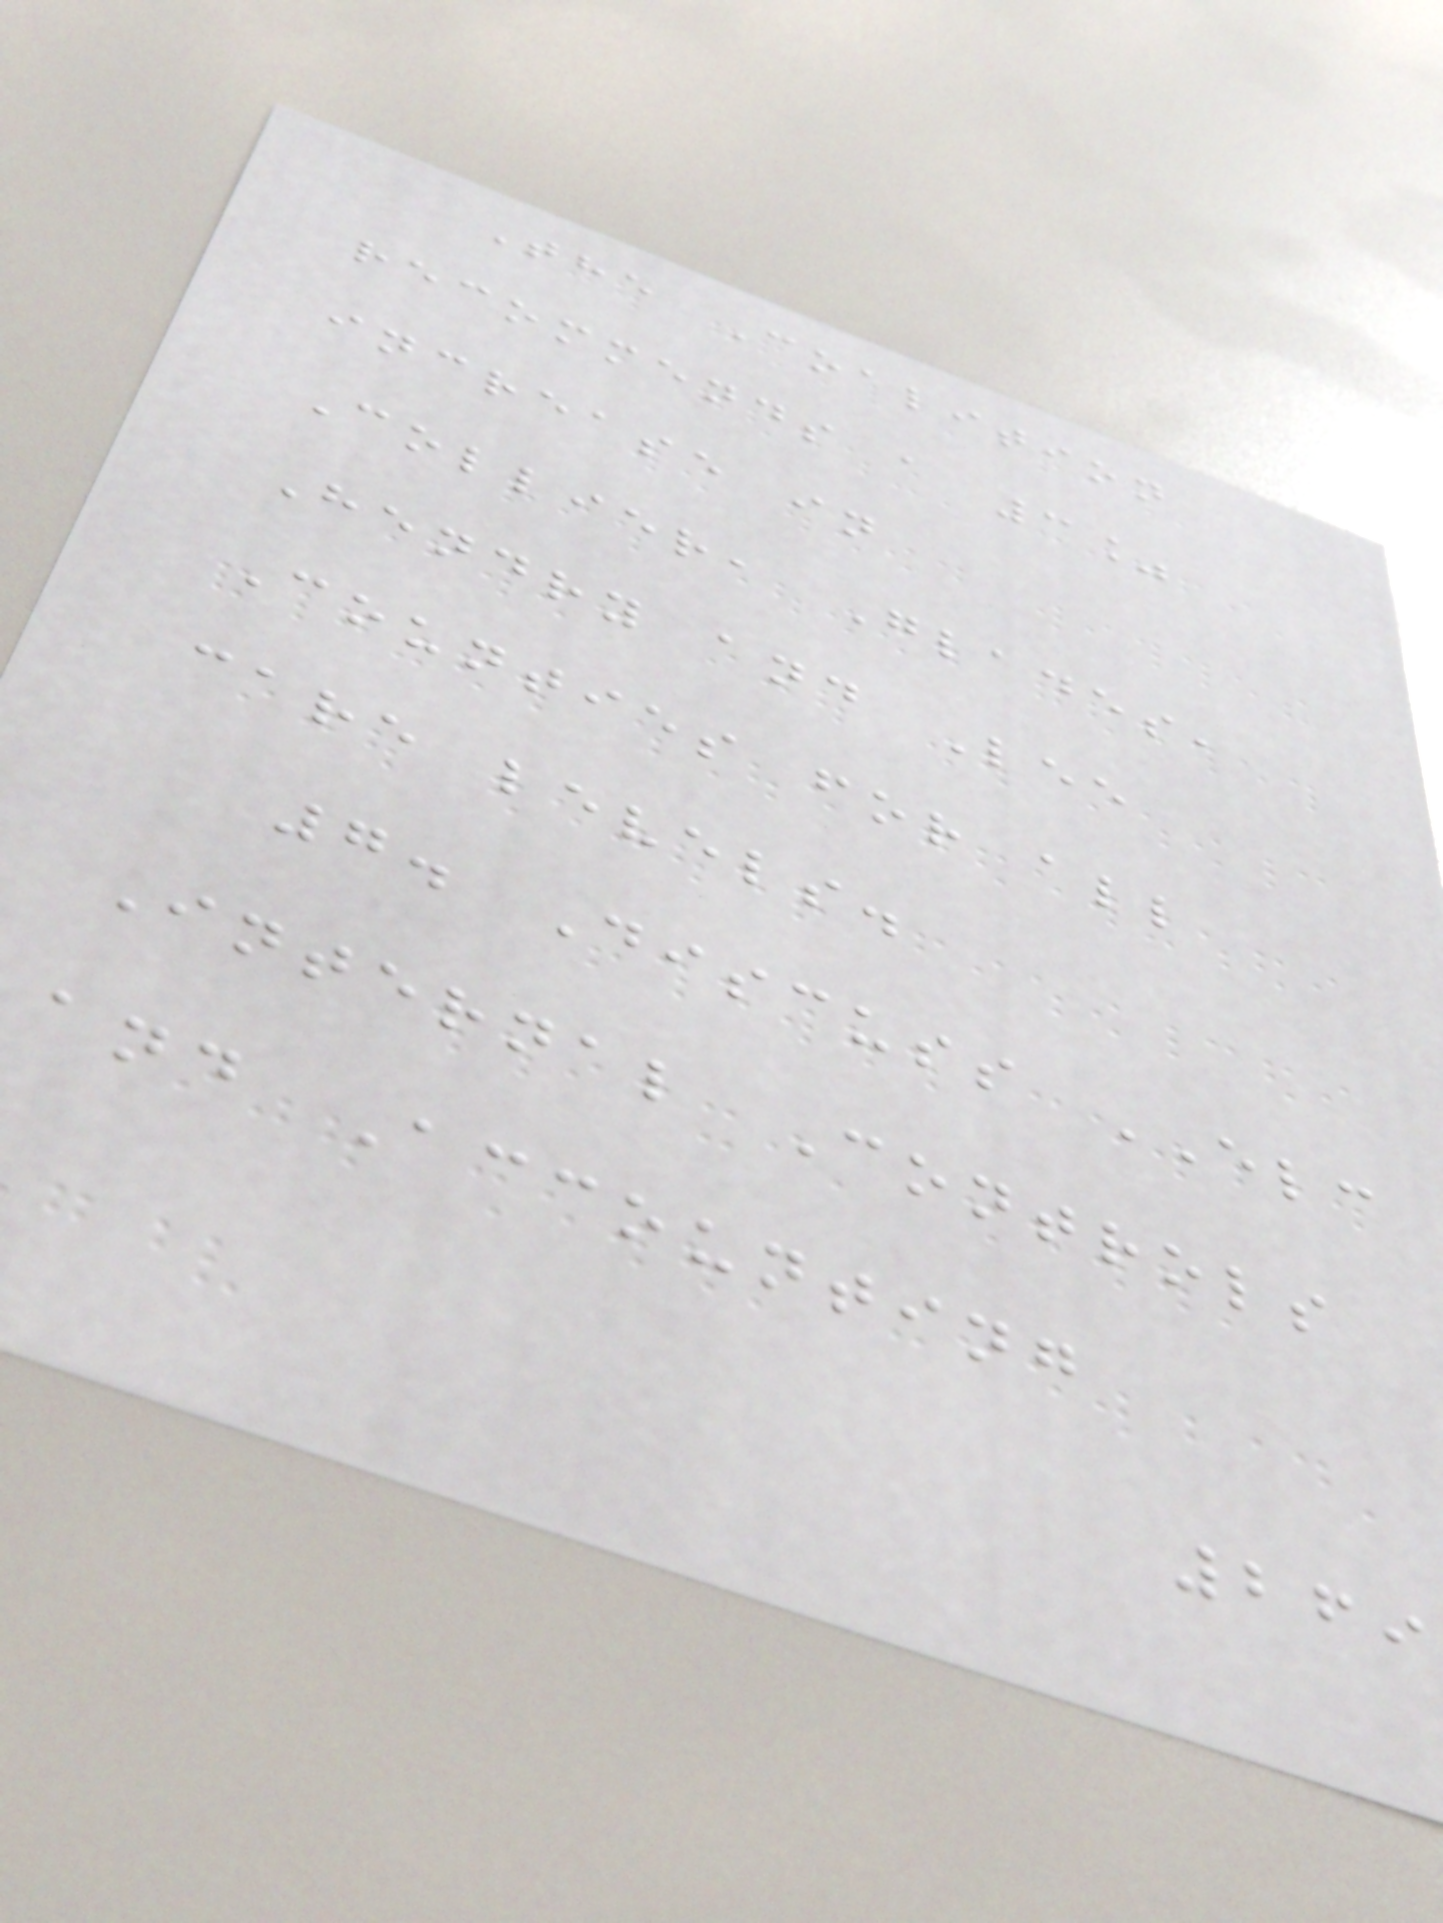The Coalition
recommends a 3%
increase in
Collier, Glades,
Hendry and Lee
Counties for all
care levels.
7. Discuss ELC
Internal Controls
and Accounting
269
